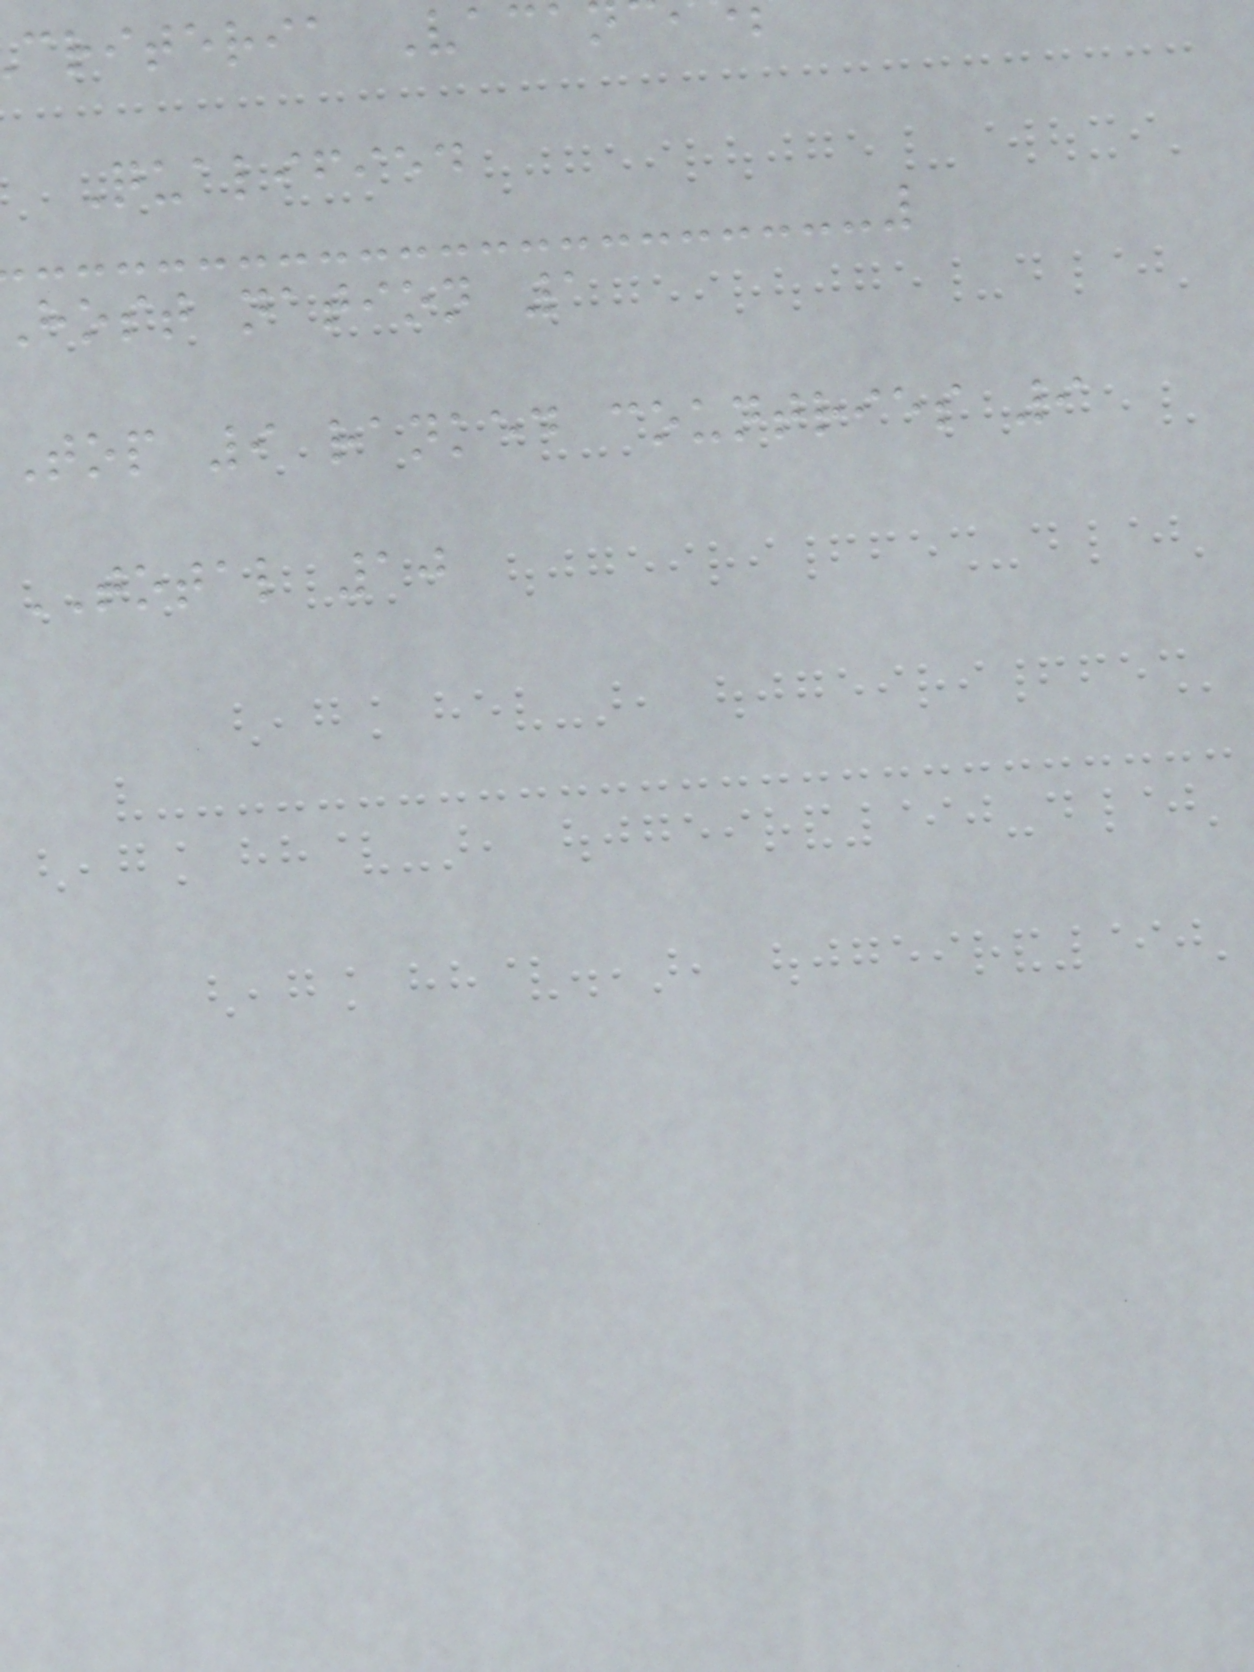criteria Vac
Qualified
host nation 1
Top 9 ranked countries 9
TOTAL 10
